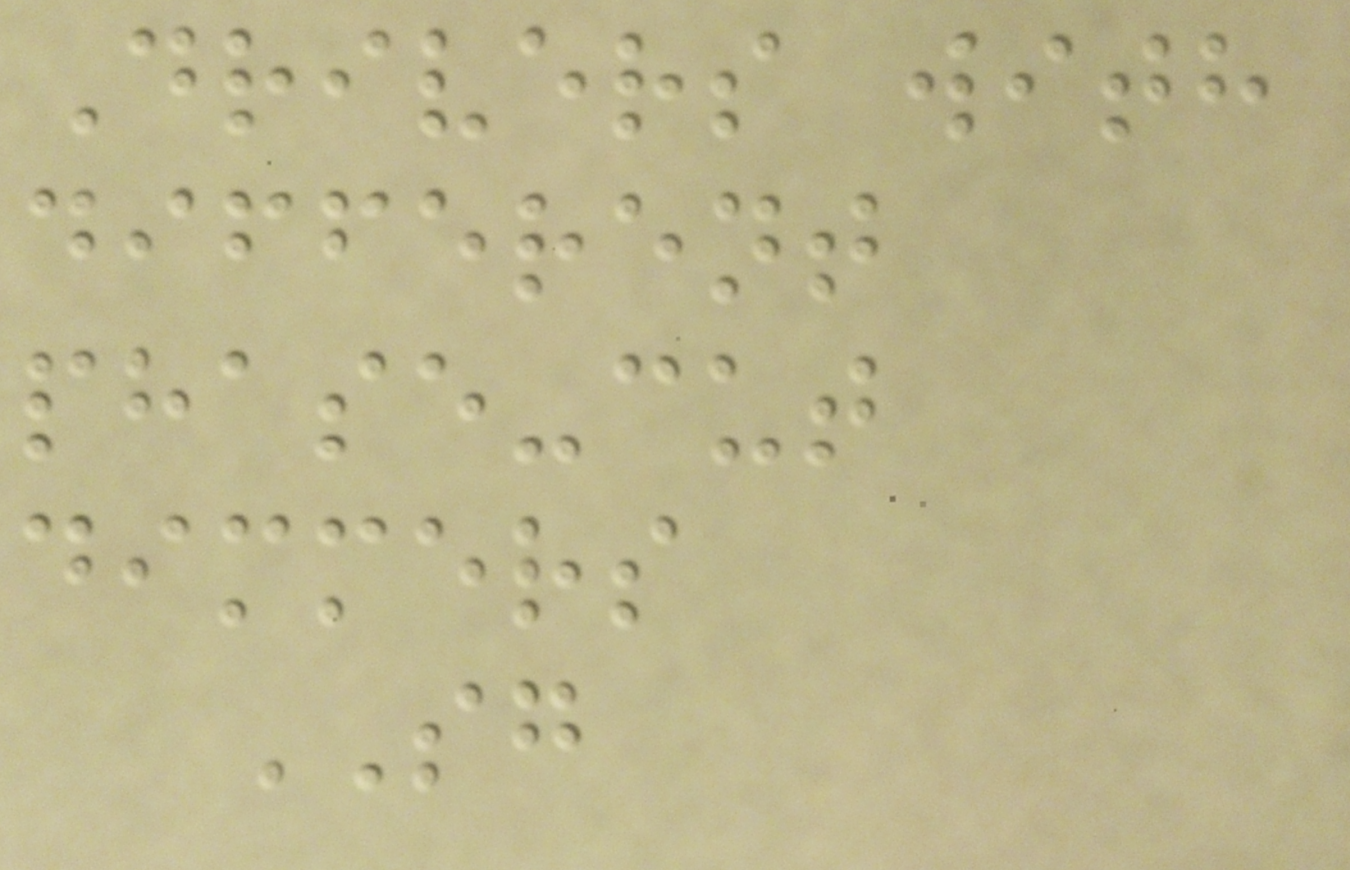Drivers with
different
phase-cut
dimmers
SG
